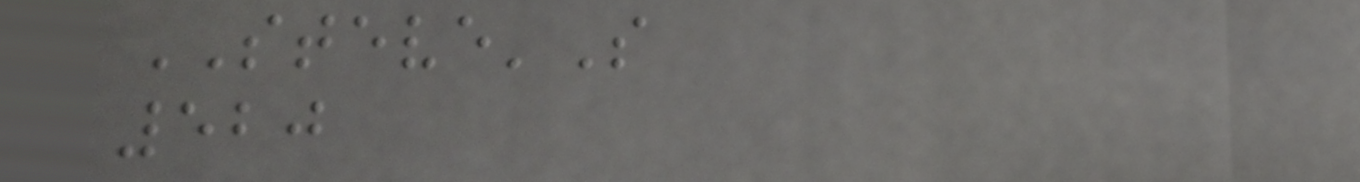STEVE'S
520
